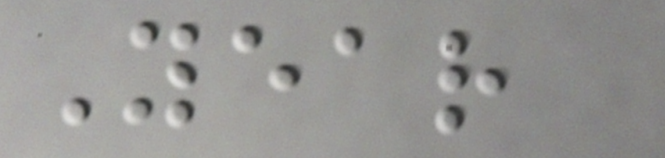Year
